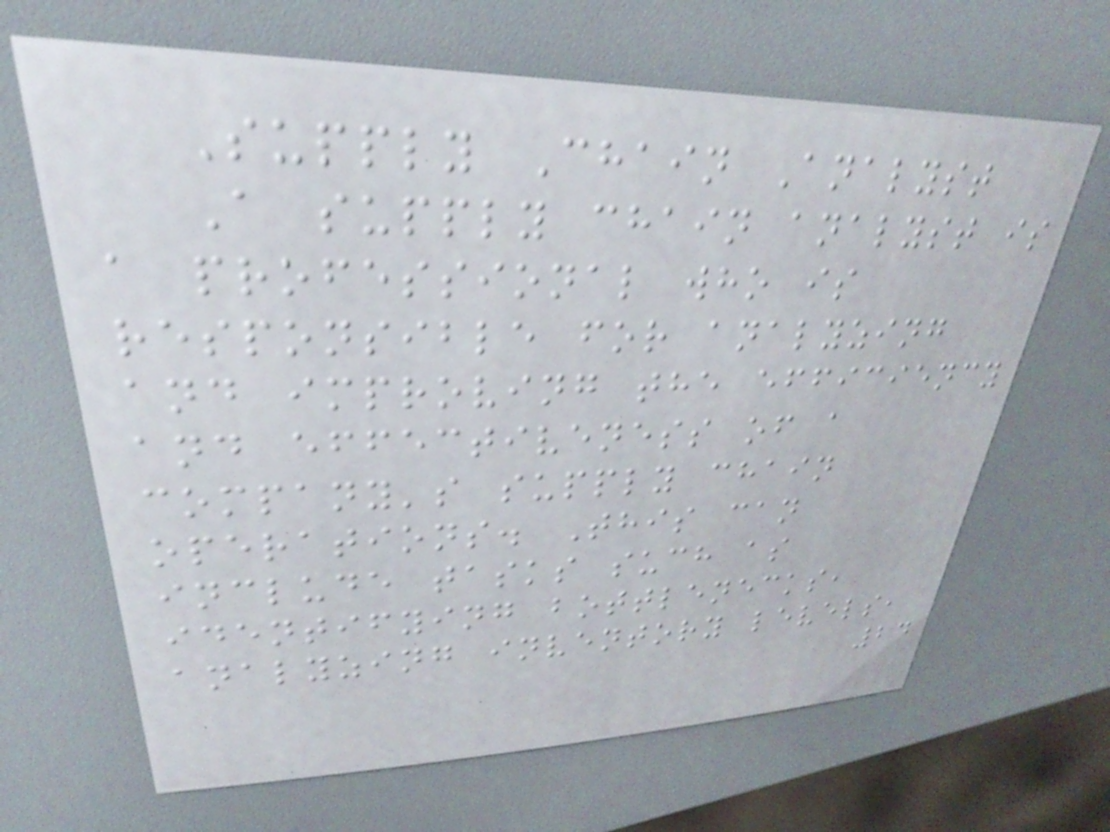Supply Chain Analyst
A supply chain analyst is
a professional who is
responsible for analyzing
and improving the efficiency
and effectiveness of a
company's supply chain
operations. This can
include tasks such as
identifying bottlenecks,
analyzing inventory levels,
24
